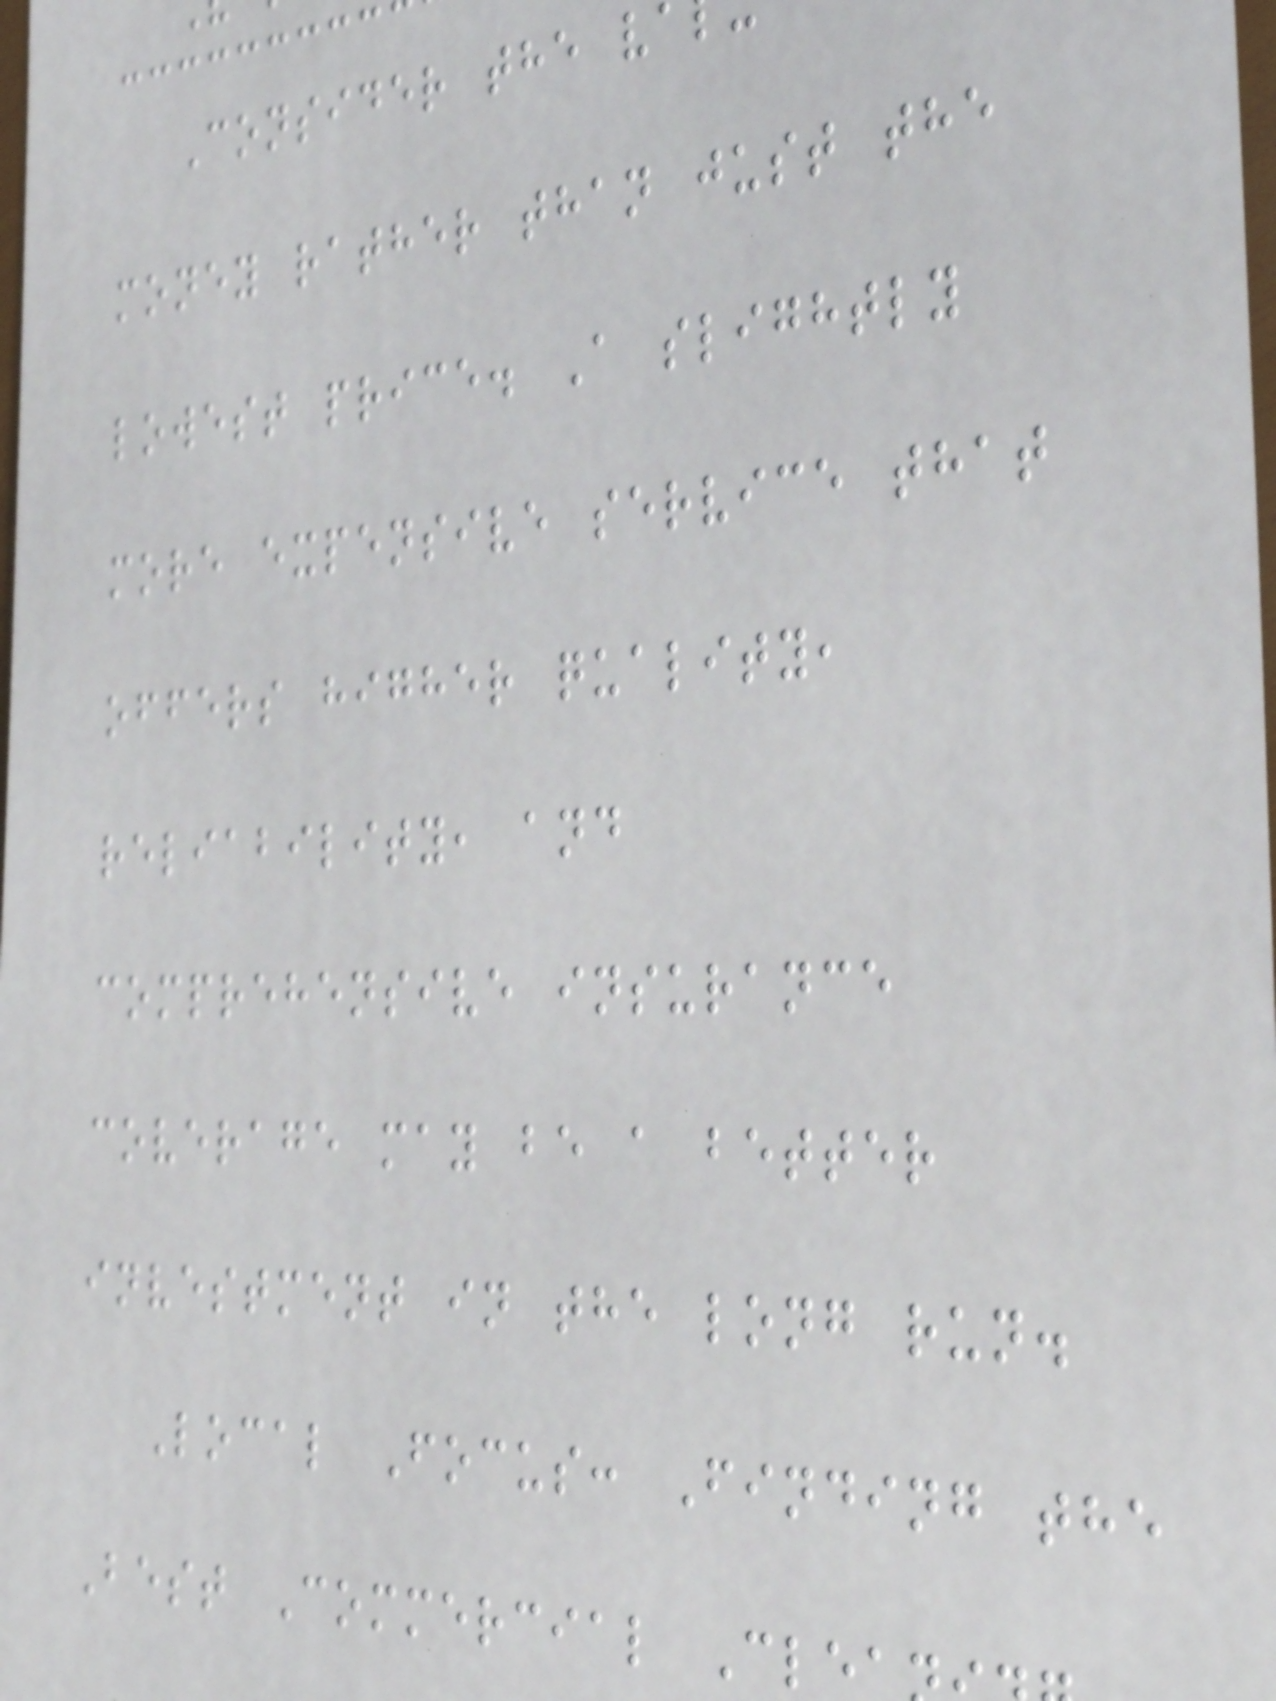Consider the v
money rather than just the
lowest price. A slightly
more expensive service that
offers higher quality,
reliability, and
comprehensive insurance
coverage may be a better
investment in the long run.
Local Focus: Finding the
Best Commercial Cle
